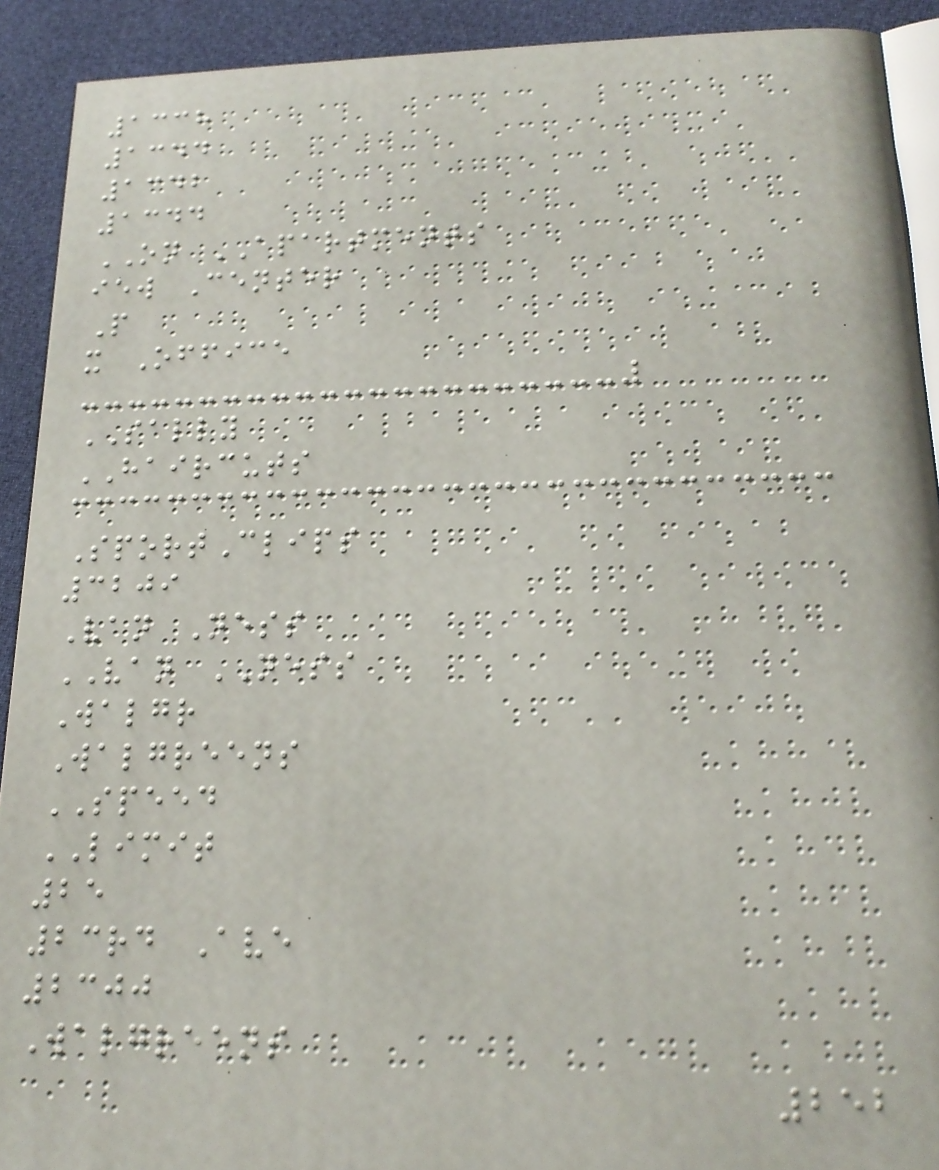1338
1344
1342
1344
ON APARTMENTS
iew Center
P
x Office
SALLY
HAIRCUTS
SportClips
3209
Van Ness
VAN NESS
Walgr
Walgreens
SPEED
LIMIT
25
23rd Ave
2300
Walgreens
252
